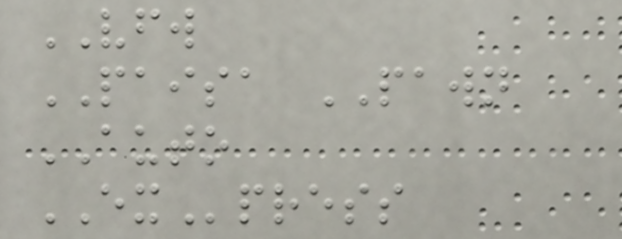VFW
PAISA PAWN
AUTO
EXpress
